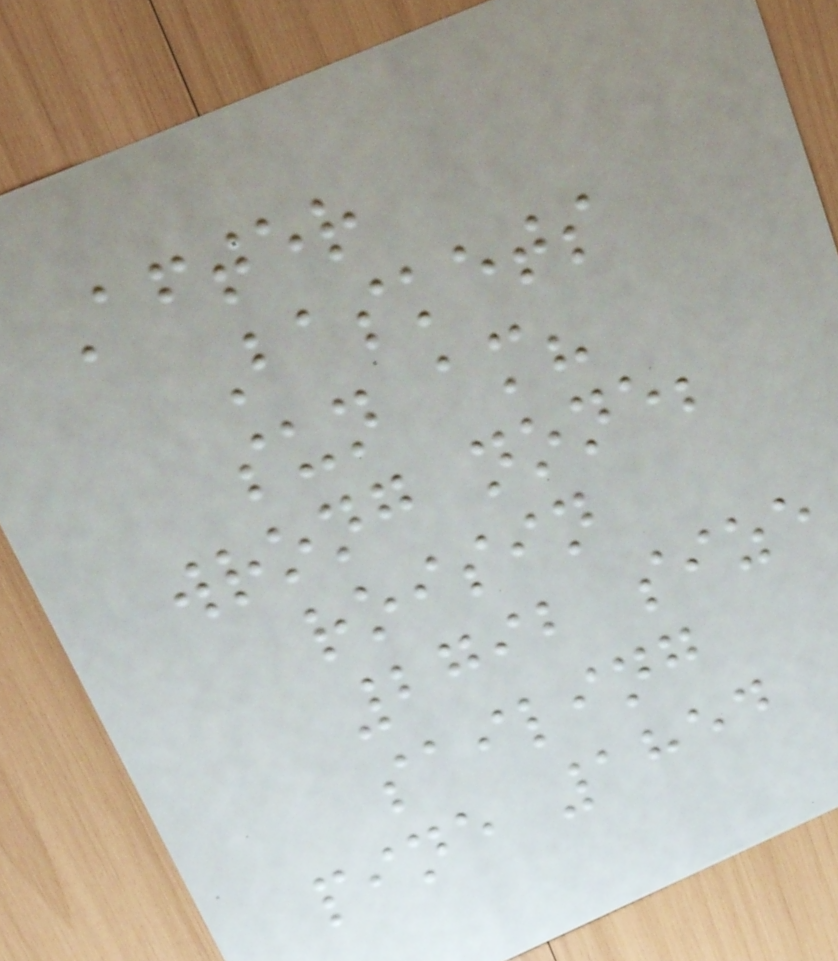After
Baskets
sun am?
wrong none;
roisin
2792 size
sailing
pine 1854
